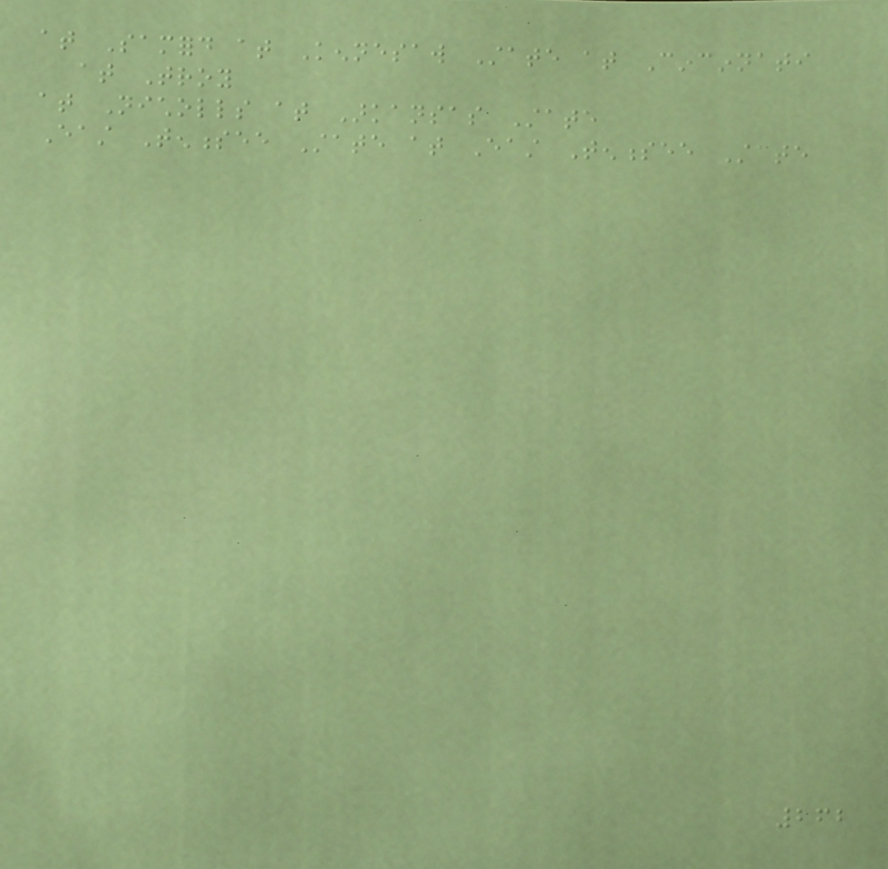at Samford at Kennesaw State at Cincinnati
at Troy
at Nicholls at Arkansas State
East Tennessee State at East Tennessee State
262
